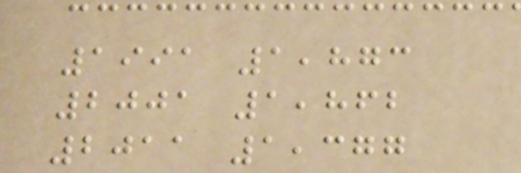1991 1,873
2001 1,862
2011 1,377
